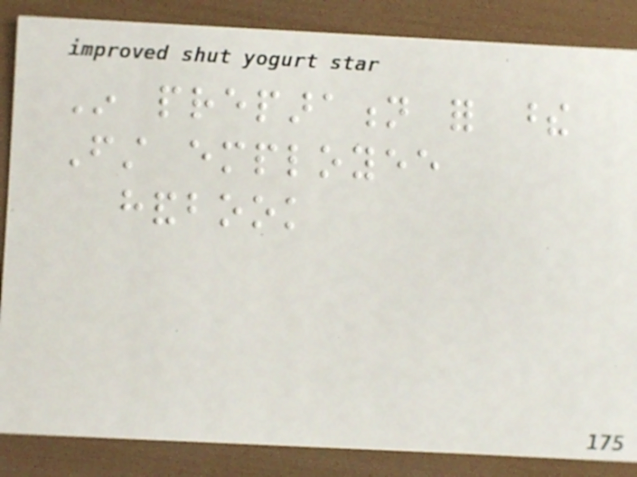In preparation for these
First employee
handbook
